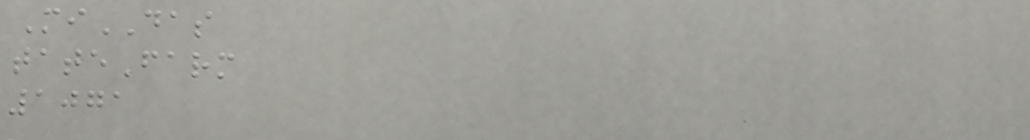MiDAS
tateFarm
1071
